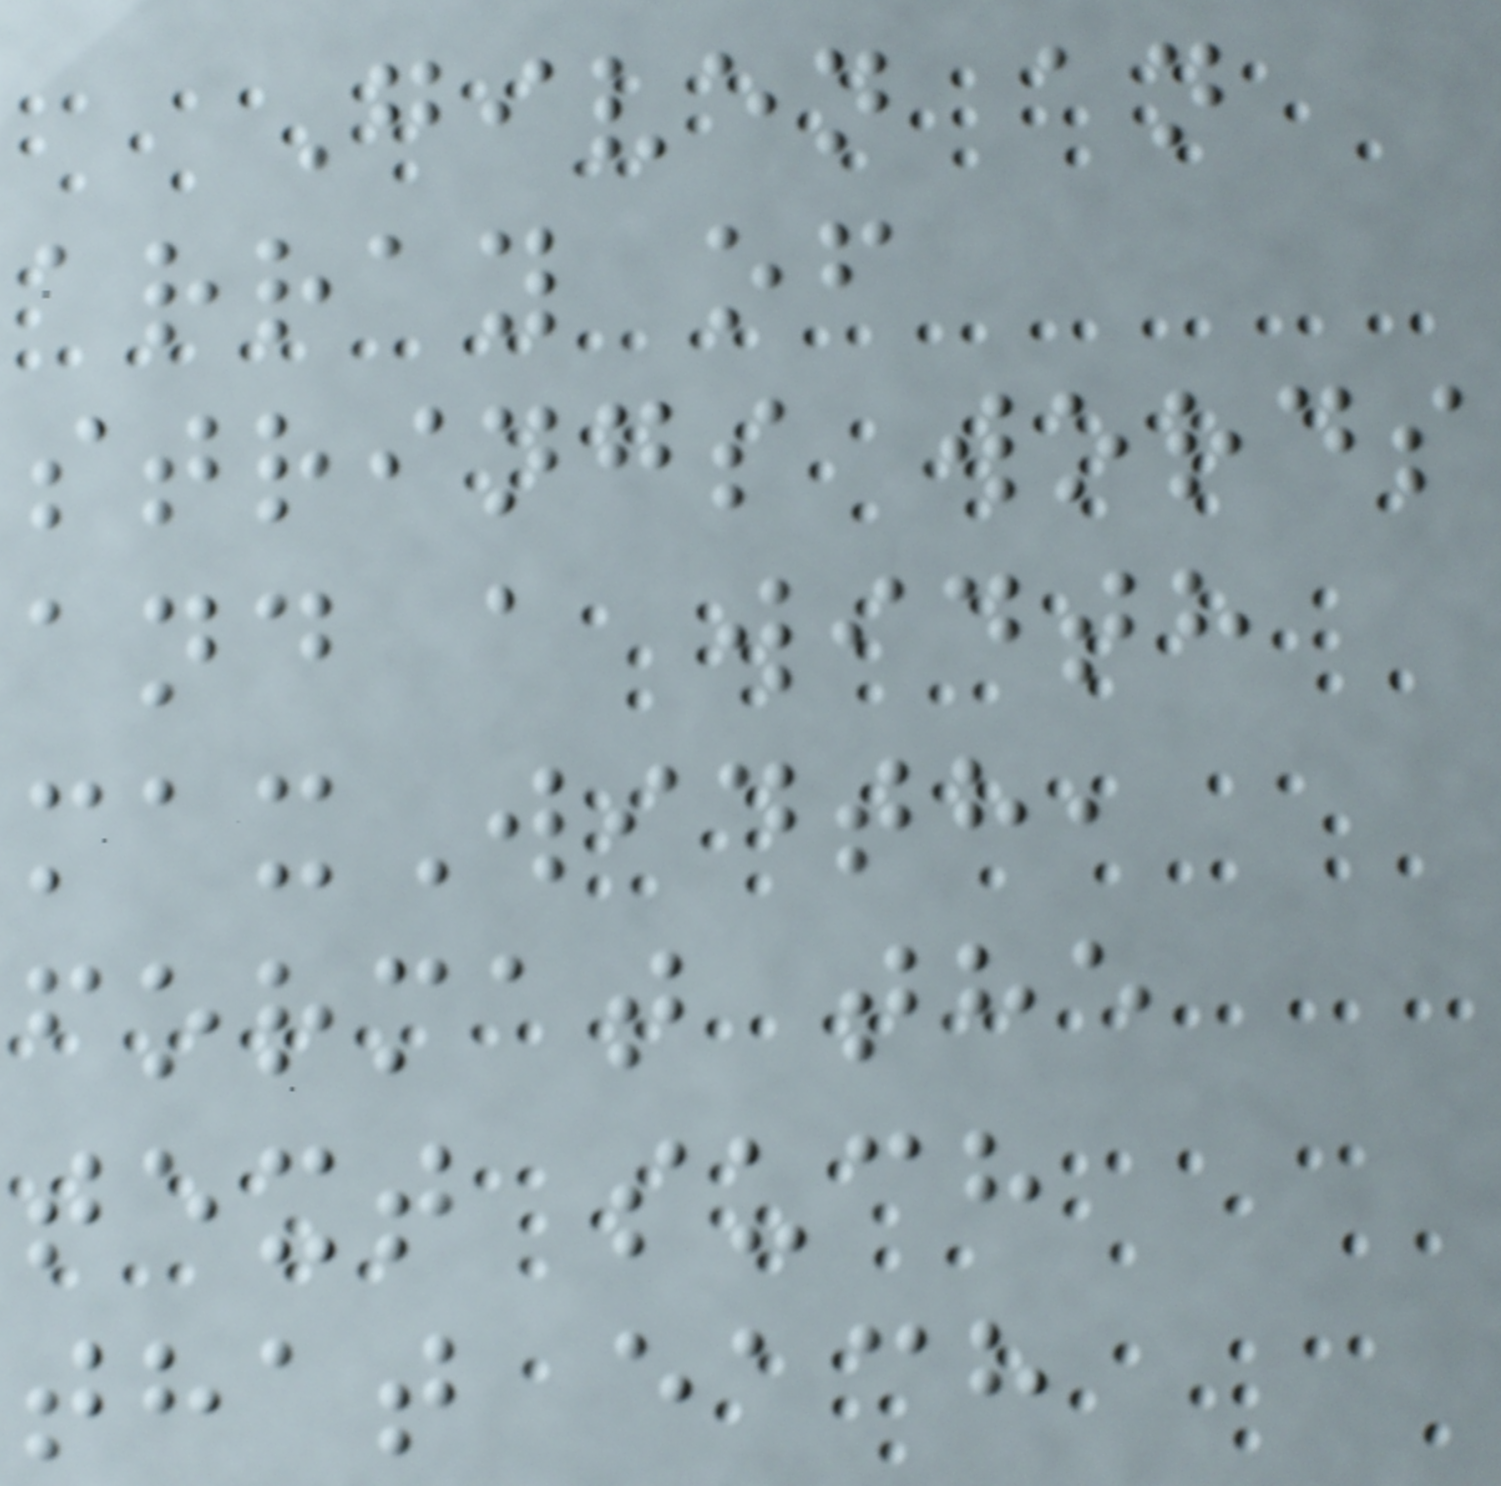Given an
array of
strings words
and a width
maxWidth,
format the
text such
that each
